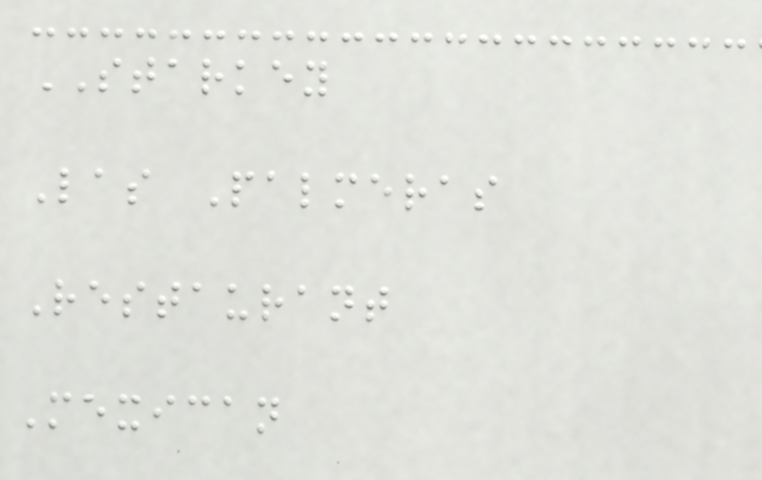STARKEY
Las Palmeras
Restaurant
Mexican
